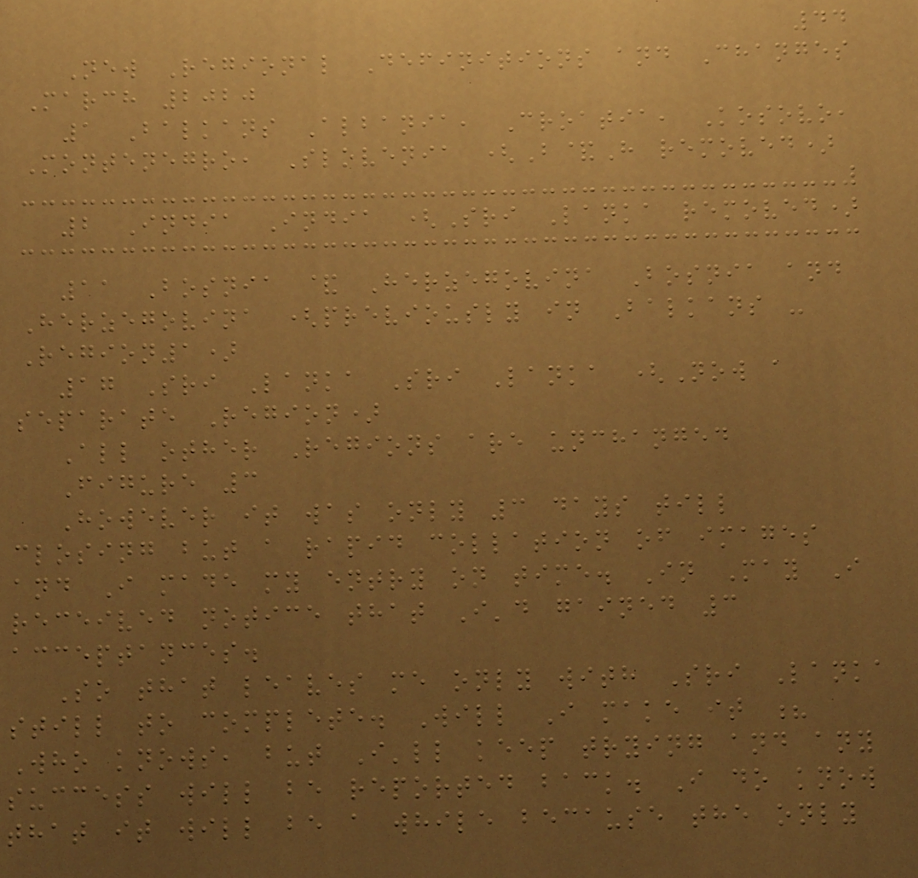44
New Regional Definitions and Changes
March 2020
1 Balkans Albania, Croatia, Kosovo,
Montenegro, Slovenia (B&H removed)
2 India India (Sri Lanka removed)
11 Bosnia & Herzegovina Bosnia and
Herzegovina (previously in Balkans -
Region1)
17 Sri Lanka Sri Lanka (Now a
separate Region)
All other Regions are unchanged
Figure 3
However it was only 3 days till
closing but a rapid collation of images
and I made my entry on time. In May I
received notice that I'd gained 3
acceptances.
So that leaves me only with Sri Lanka
still to complete. Will I make it ?
Who knows, but I'll keep trying and any
success will be reported back. I do know
that it will be a while because the only
